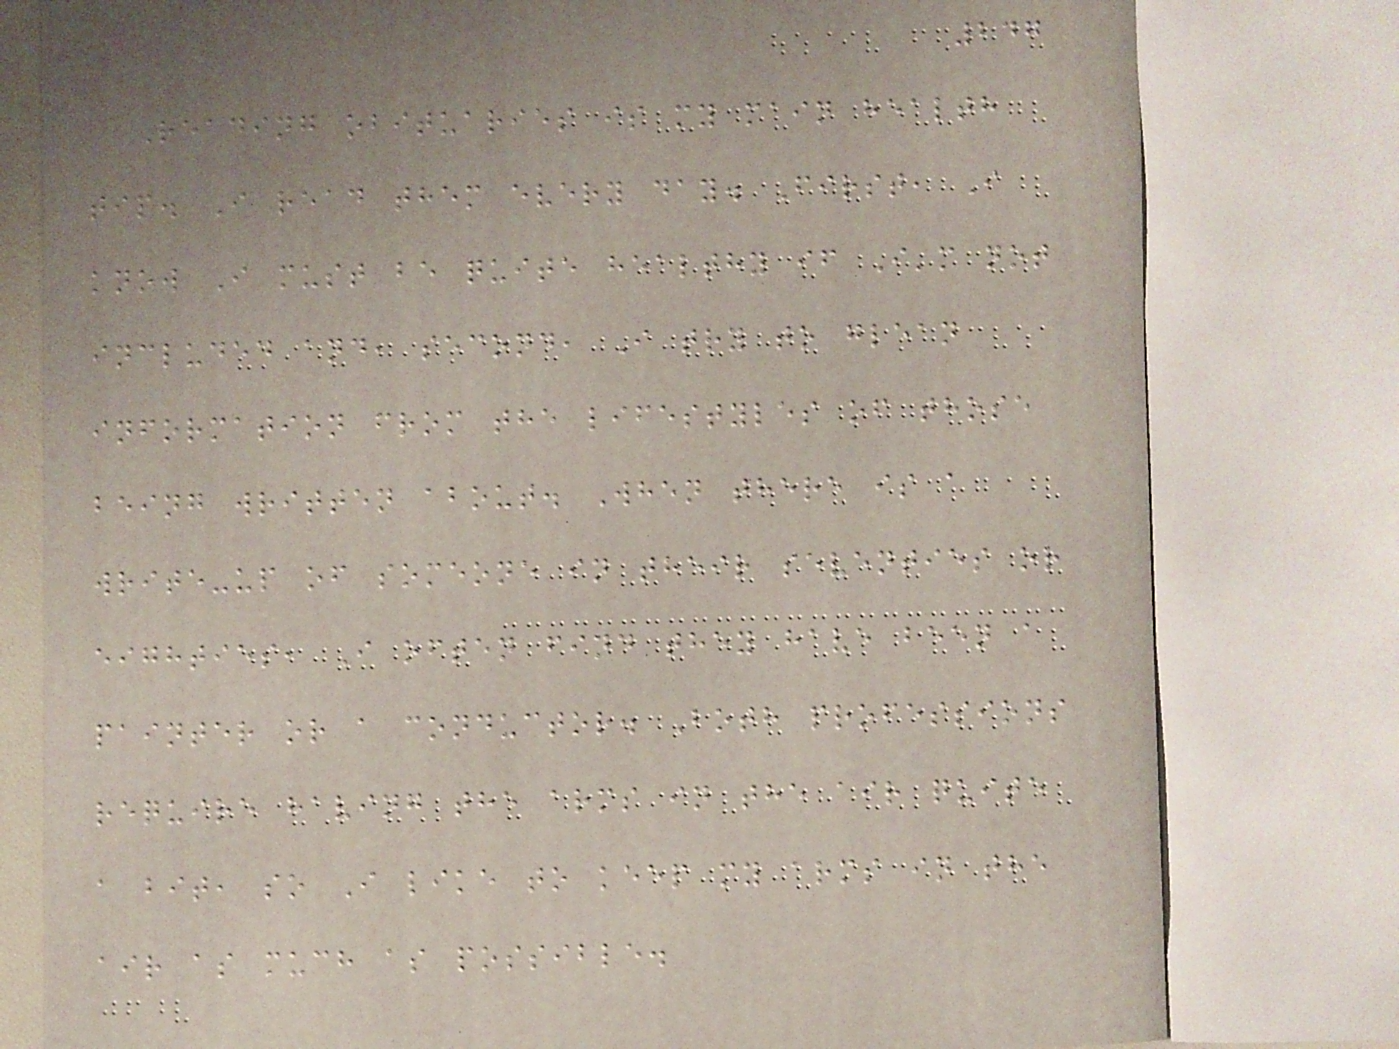247
Reading obituaries is my main health
tip. I read them every day. First, I
know I must be quite healthy if I'm not
included and, second, I try to glean
information from the lifestyles of those
being written about. When there is a
write-up of someone in their seventies or
eighties, I often find they have been a
painter or a conductor. Both professions
require having the arms in the air quite
a bit, so I like to keep my arms in the
air as much as possible.
